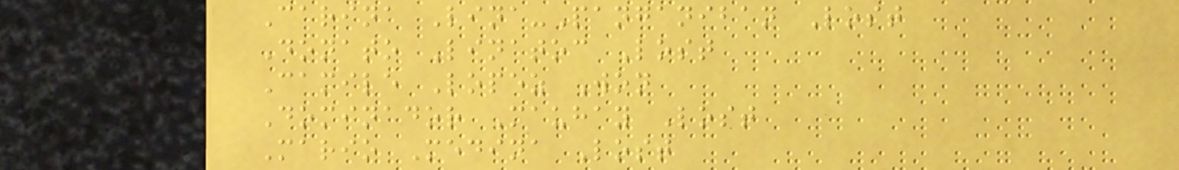Carina Lina-Panganiban Lost
Donato Linatoc Lost
Camile Lopez Won
Dominador Mauhay Lost
Mario Medina Lost
